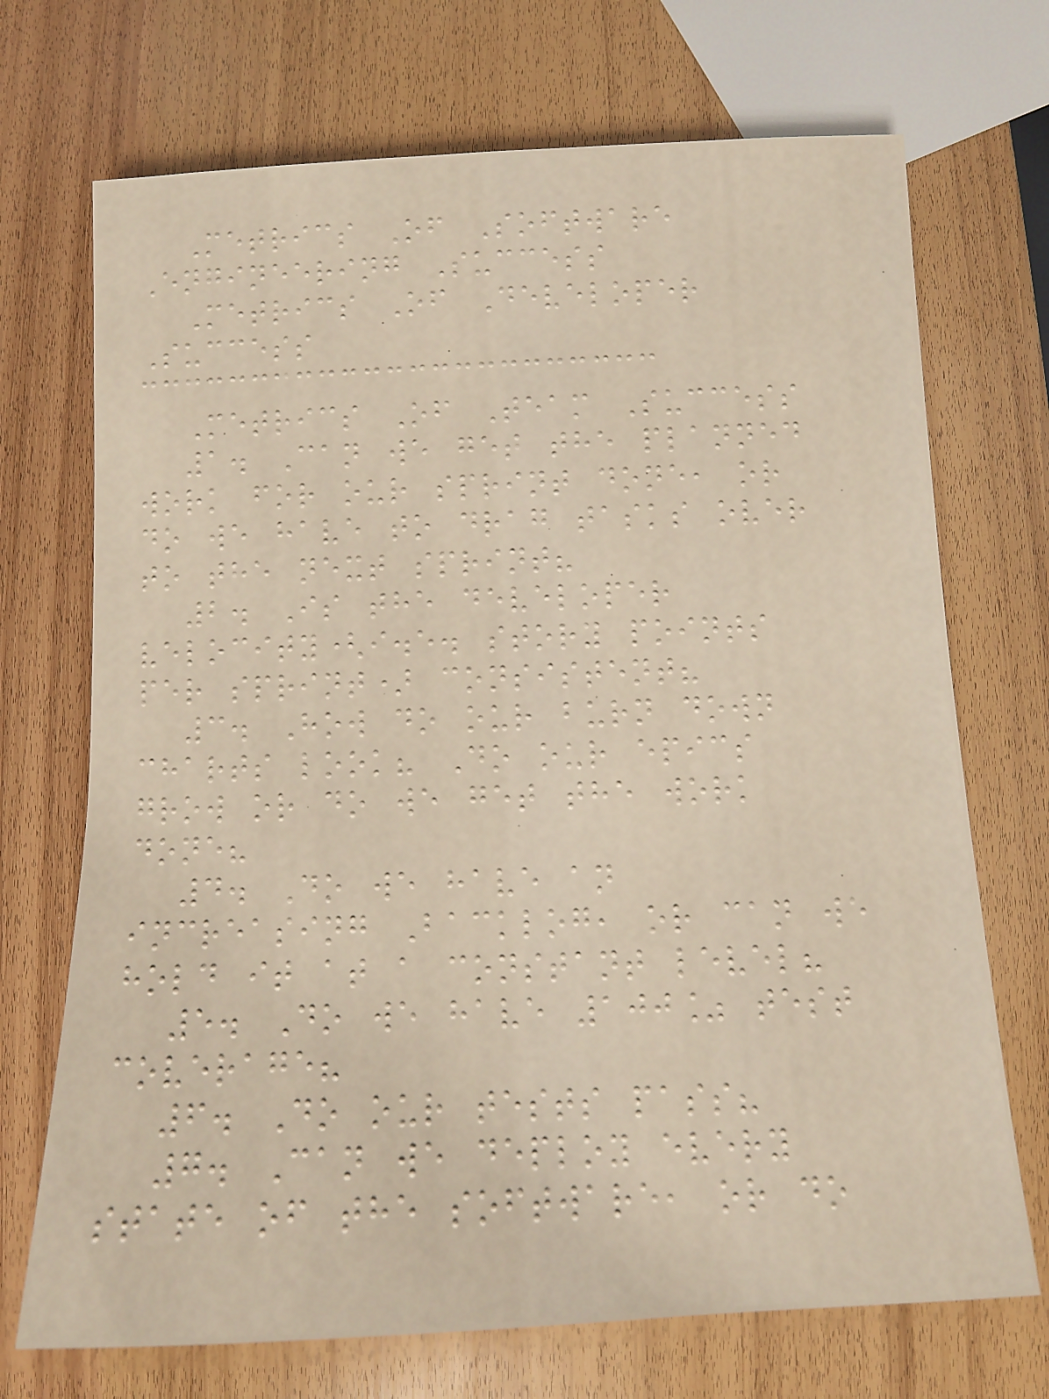Metrics Of Software
Engineering Success
Metrics Of Developer
Success
Metrics Of Team Success
1. Can we get the planned
work for our sprint done, or
do we have to drag tasks over
to the next sprint?
2. Is the developer
velocity(i.e. story points
per sprint) consistent?
3. How do our burn down
charts look? Do our epics
grow or do we get the work
done?
4. Do we have an
increasing Backlog, or can we
hold it at a constant level?
5. Do we have 100% test
coverage?
6. Do our tests pass?
7. Can we deploy every
state of the software, or do
